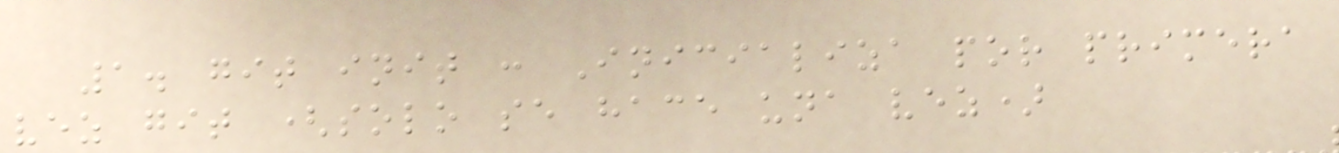1. git init : Inicializa por primera
vez git (solo se hace una vez)
